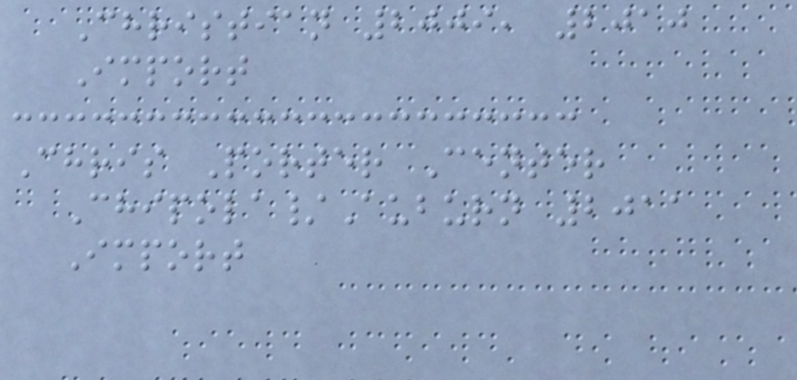Christian 2009, 2010
Import
Chris Porter Center
Chipola/Auburn 2011
Import
